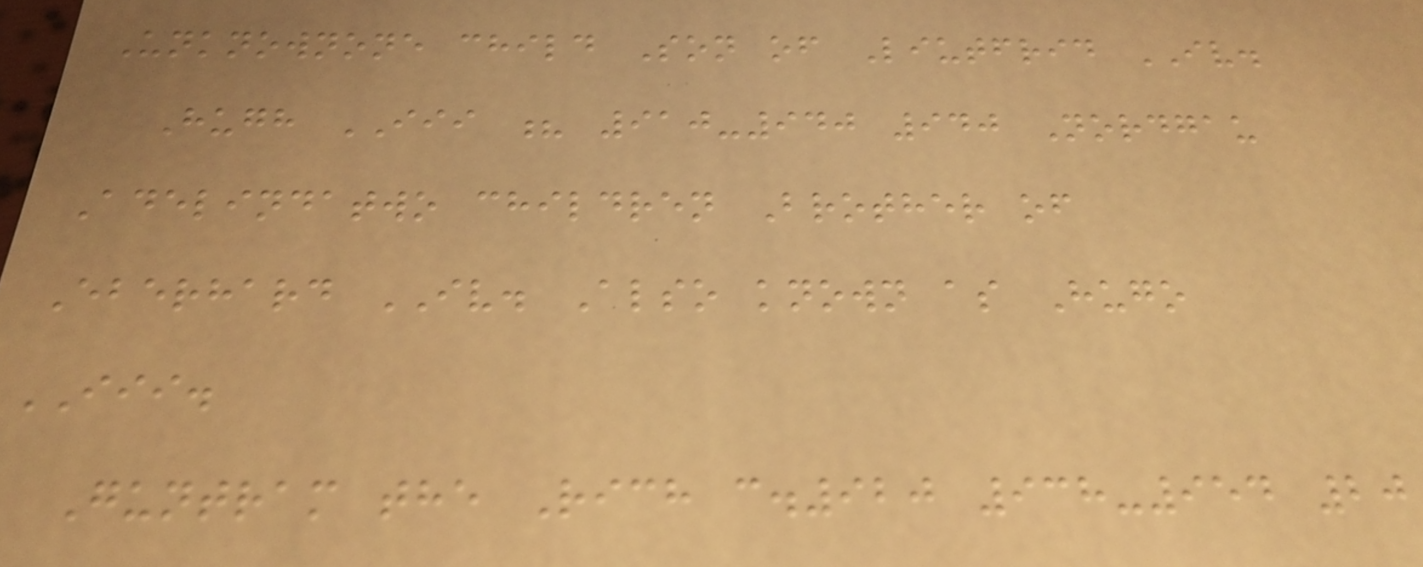Unknownone child Son of Liutfrid IV.
Hugh III ? 910-940 940 Nordgau
Adelindatwo children Brother of
Eberhard IV. Also known as Hugo
III.
Guntram the Rich c.920 938-954 20
